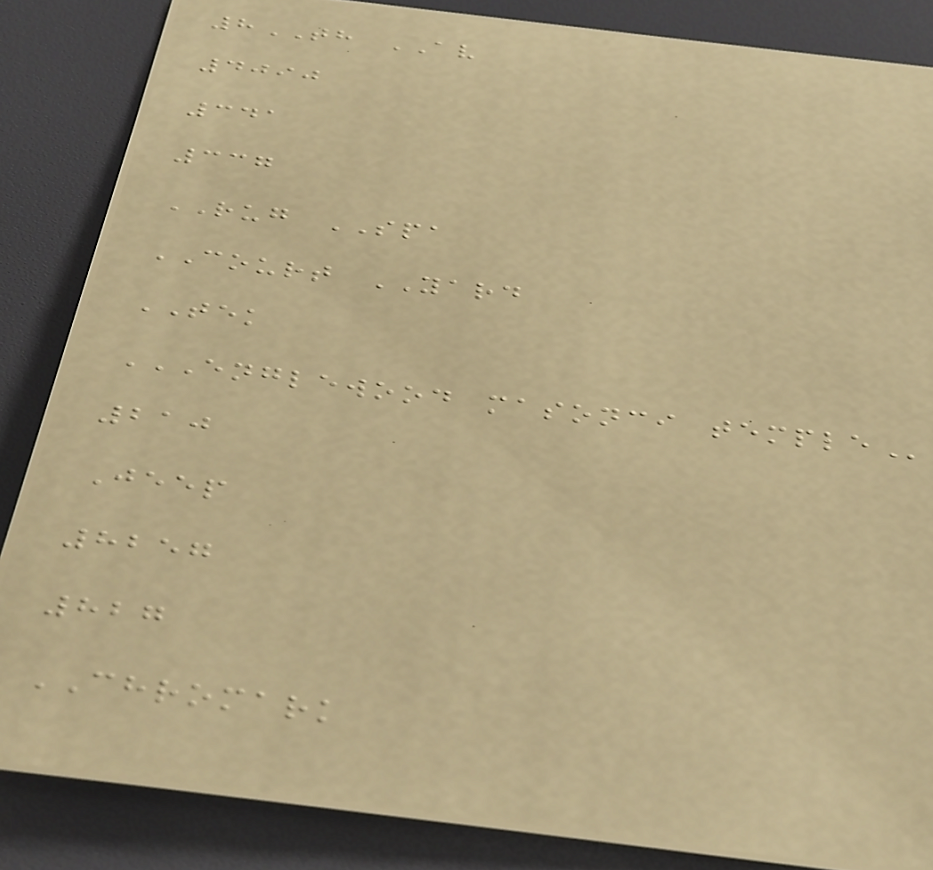8TH AV
4090
341
337
RUG SPA
COURT YARD
TEK
ENGLEWOOD MASONCI TEMPLE
210
Jeep
8257
827
CHROMARK
